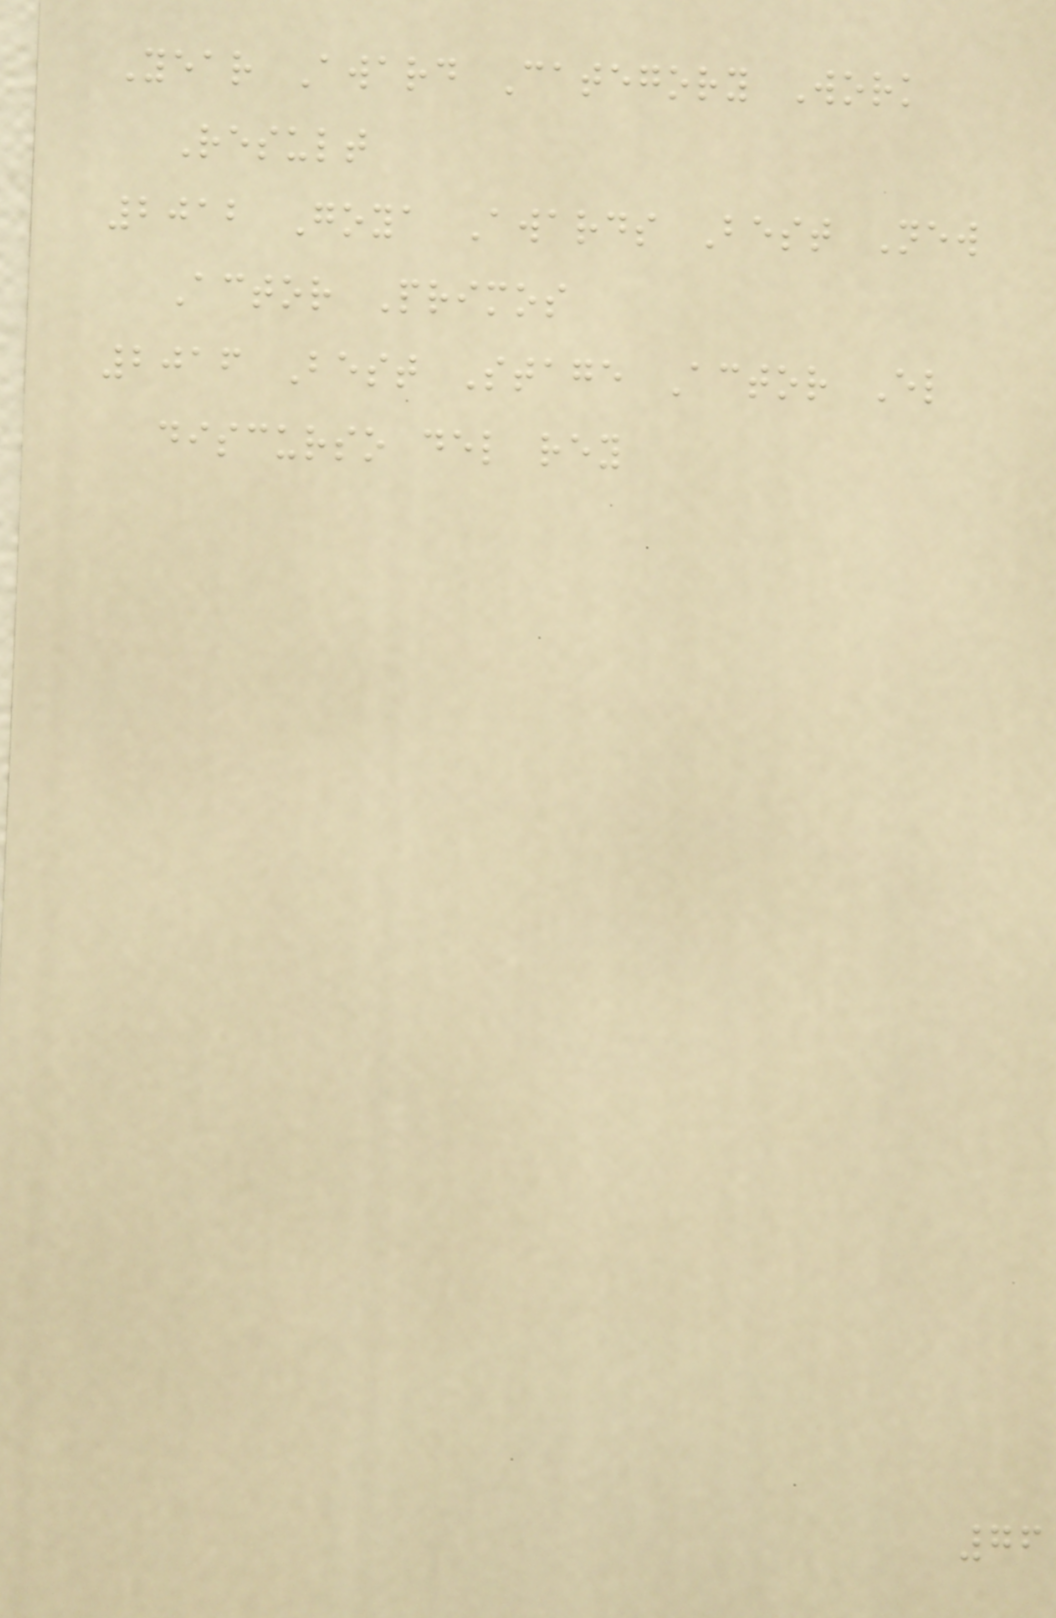Year Award Category Work
Result
2012 Goya Awards Best New
Actor Primos
2016 Best Stage Actor El
discurso del rey
76
